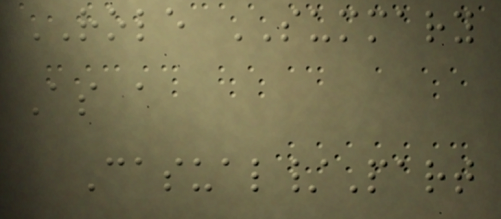ROLE SUMMARY
As a
Casual/Part
